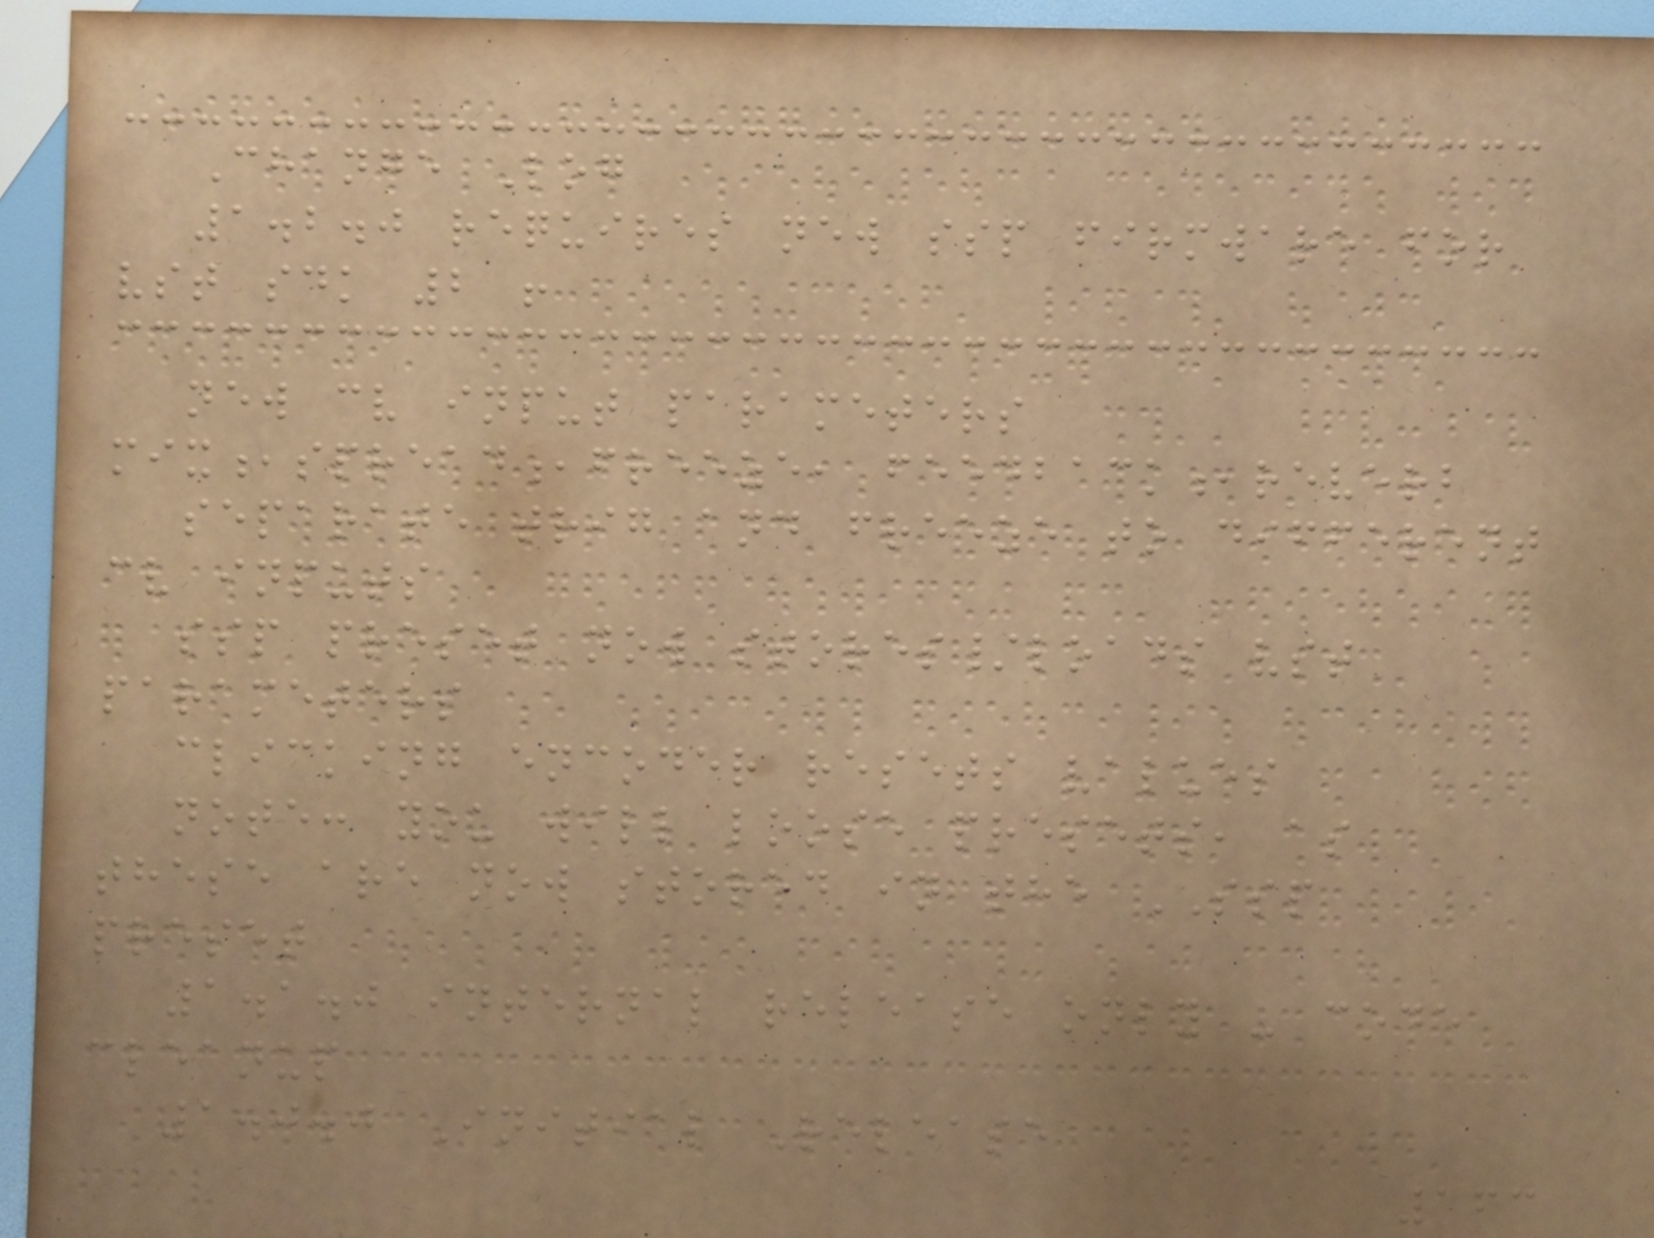Change Log
1.2.0 requires new ssp firmware for
vst sdk 2 !
new cv input parameters
mix,spread,freeze, feedback,reverb
separate trig and freeze to different
cv inputs
ssp preset now stores/loads vst
parameters
clicking encoder resets values
note: you will loose presets, as
these are now stored in the SSP
preset
1.1.0 internal release only - code
cleanup
1.0.0 Initial Release
163
